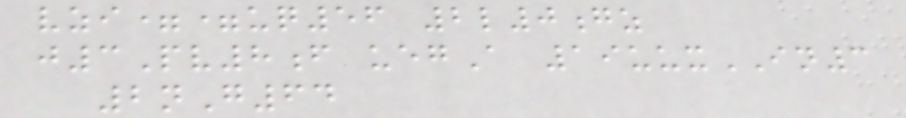vzi==uq56 2l0gz
j3Pv8f uegA 19uuxIN3
2nG64
